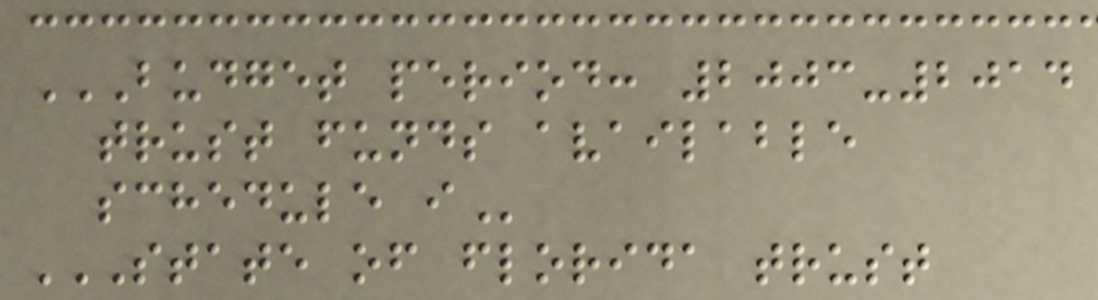BUDGET PERIOD: 2003-2014
TRUST FUNDS AVAILABLE
SCHEDULE I
STATE OF FLORIDA TRUST
